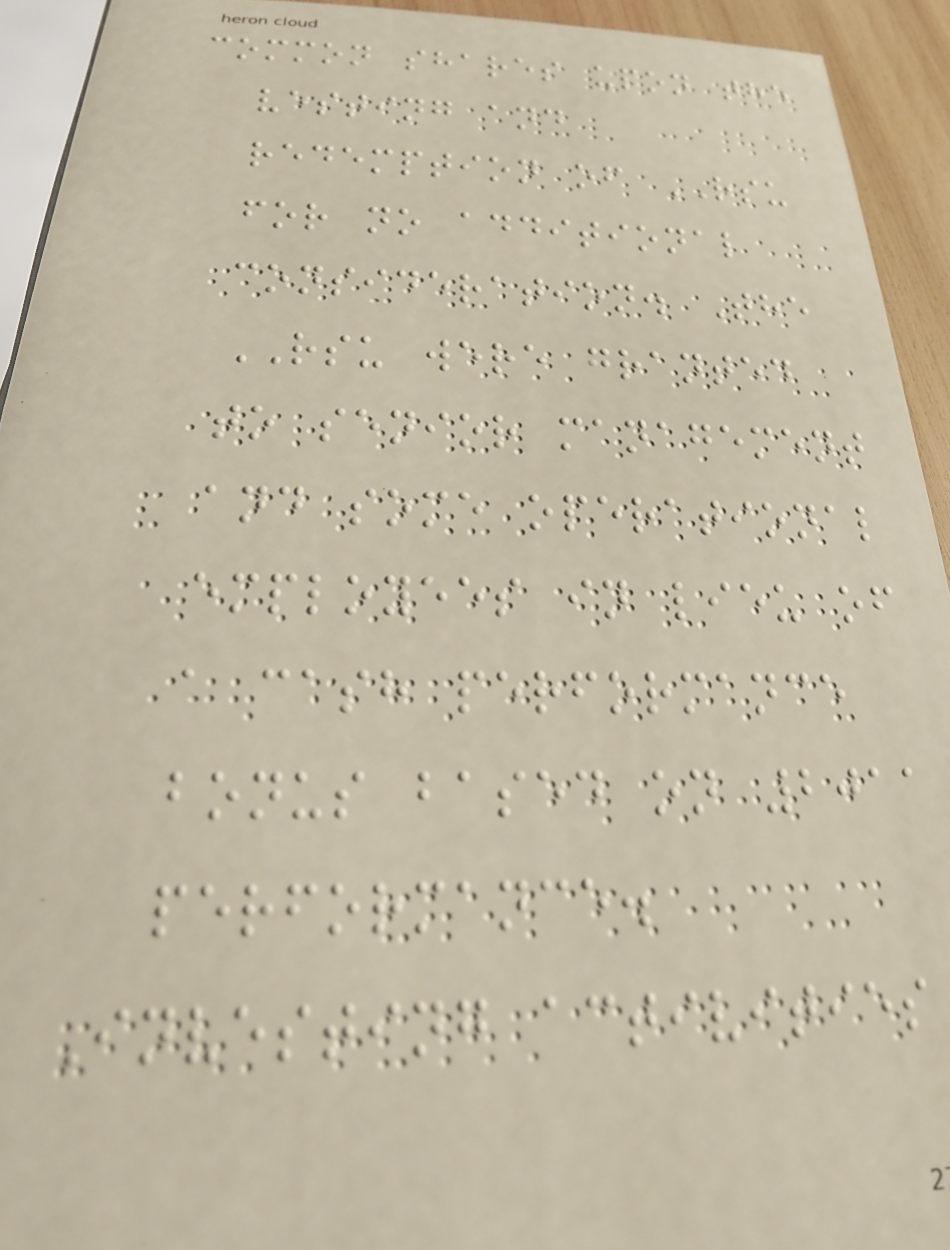common shares upon the
vesting and
redemption of RSU
for no additional
consideration. The
RSU were granted
to senior management
and some operational
employees in lieu of
a cash performance
bonus based on 2011
performance.
Investing activities
